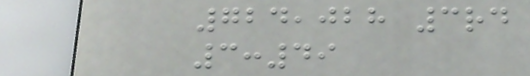724,028 3rd
3:49
